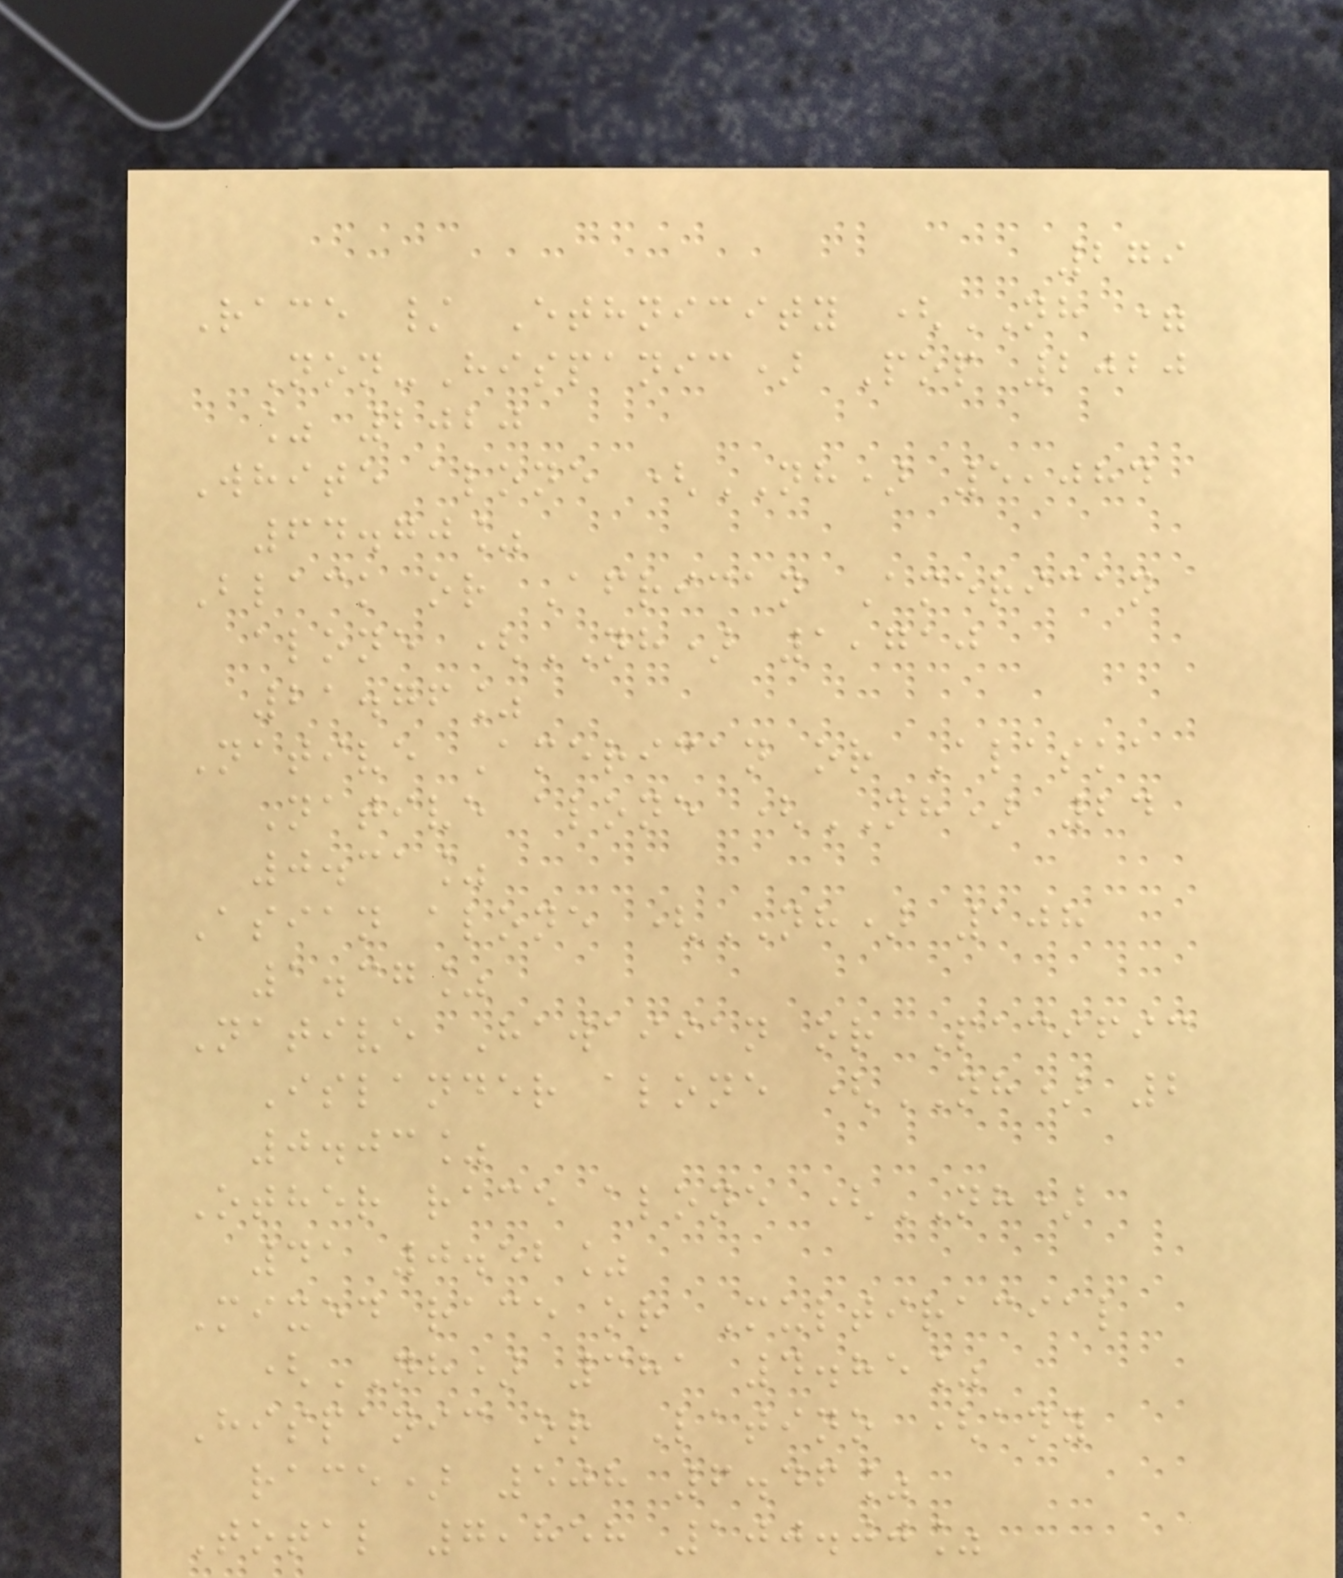279
Race / Ethnicity (NH =
Non-Hispanic) Pop 2020
% 2020
White alone (NH) 5,084
64.70%
Black or African American
alone (NH) 1,710
21.76%
Native American or Alaska
Native alone (NH) 24
0.31%
Asian alone (NH) 108
1.37%
Native Hawaiian or Pacific
Islander alone (NH) 2
0.03%
Other race alone (NH)
41 0.52%
Mixed race or Multiracial
(NH) 381 4.85%
Hispanic or Latino (any
race) 508 6.46%
Total 7,858 100.00%
